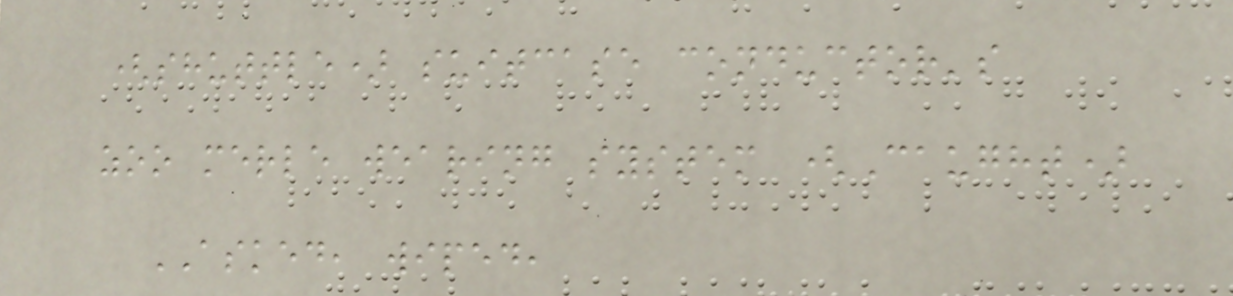(shuttle) suitcase conductor's
zoo merle wearing system (Caught)
ASKED, wiped,
